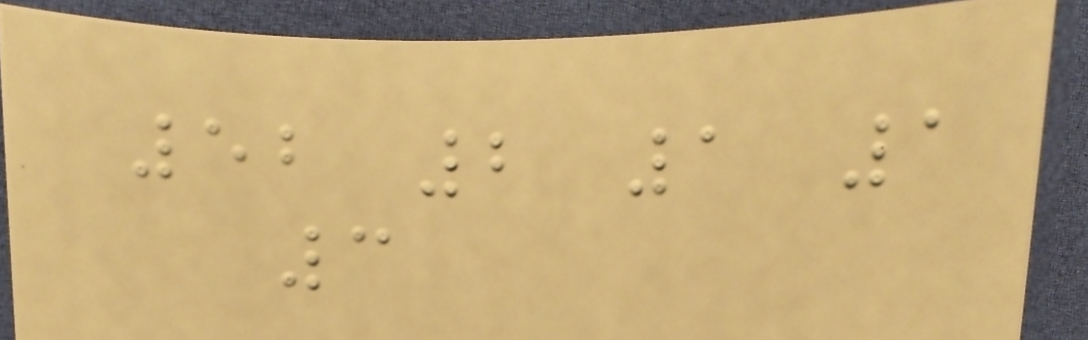52 2 1 1
3
